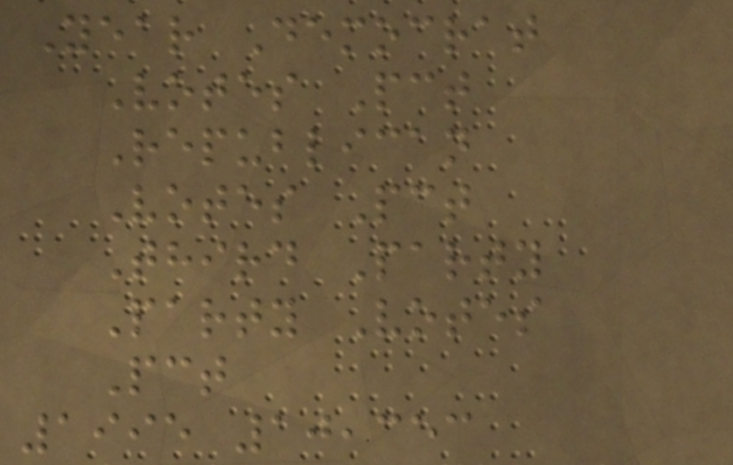Year Democrat
Votes Pct
Republican
Votes Pct
Third Party
Party Votes
Pct
1995 10,353
